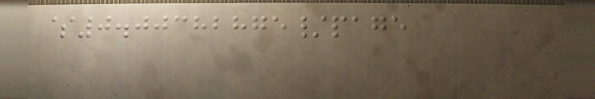$0.00382875/page
